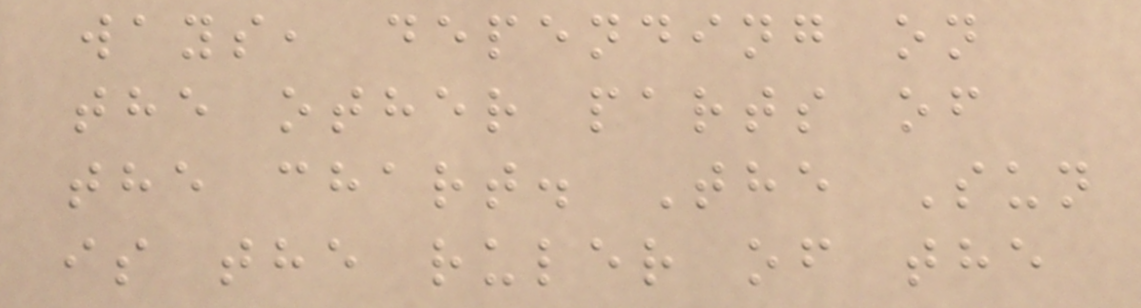ways, depending on
the other parts of
the chart. The Sun
is the ruler of the
